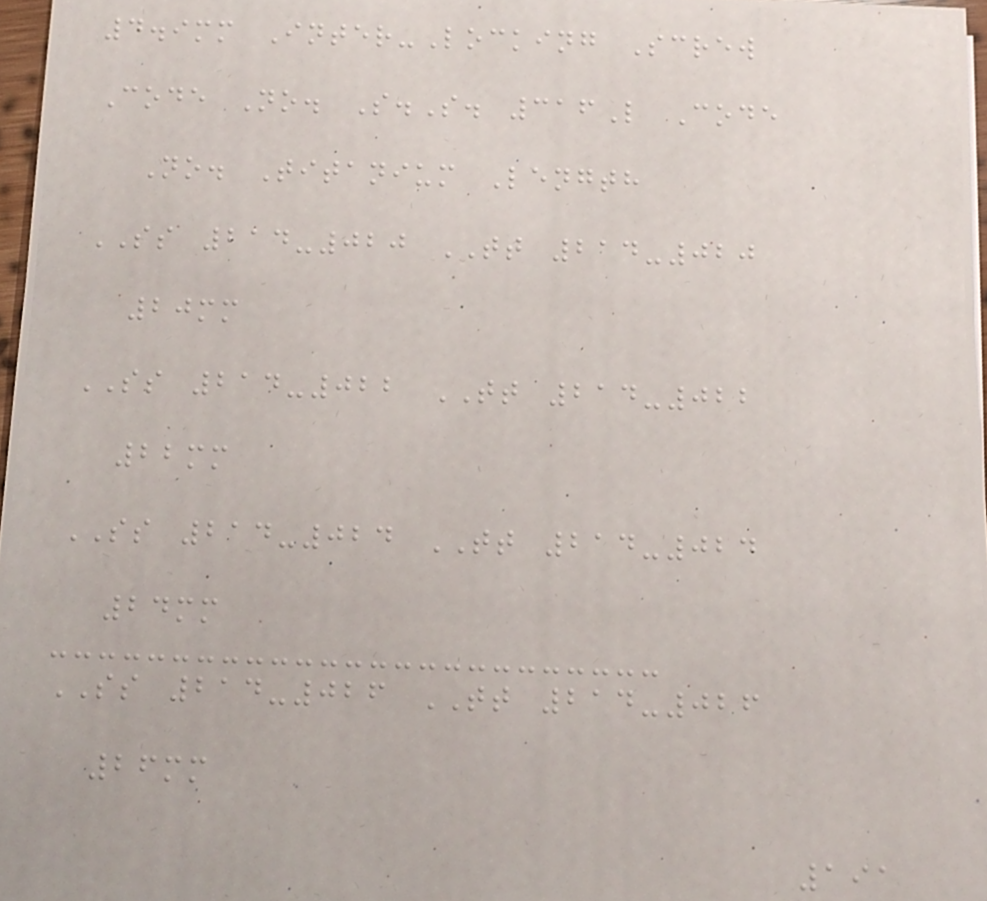4.9mm Inter-Locking Screw
Code No. S.S. 316L Code
No. Titanium Length
SS 214-020 TT 214-020
20mm
SS 214-022 TT 214-022
22mm
SS 214-024 TT 214-024
24mm
SS 214-026 TT 214-026
26mm
191
